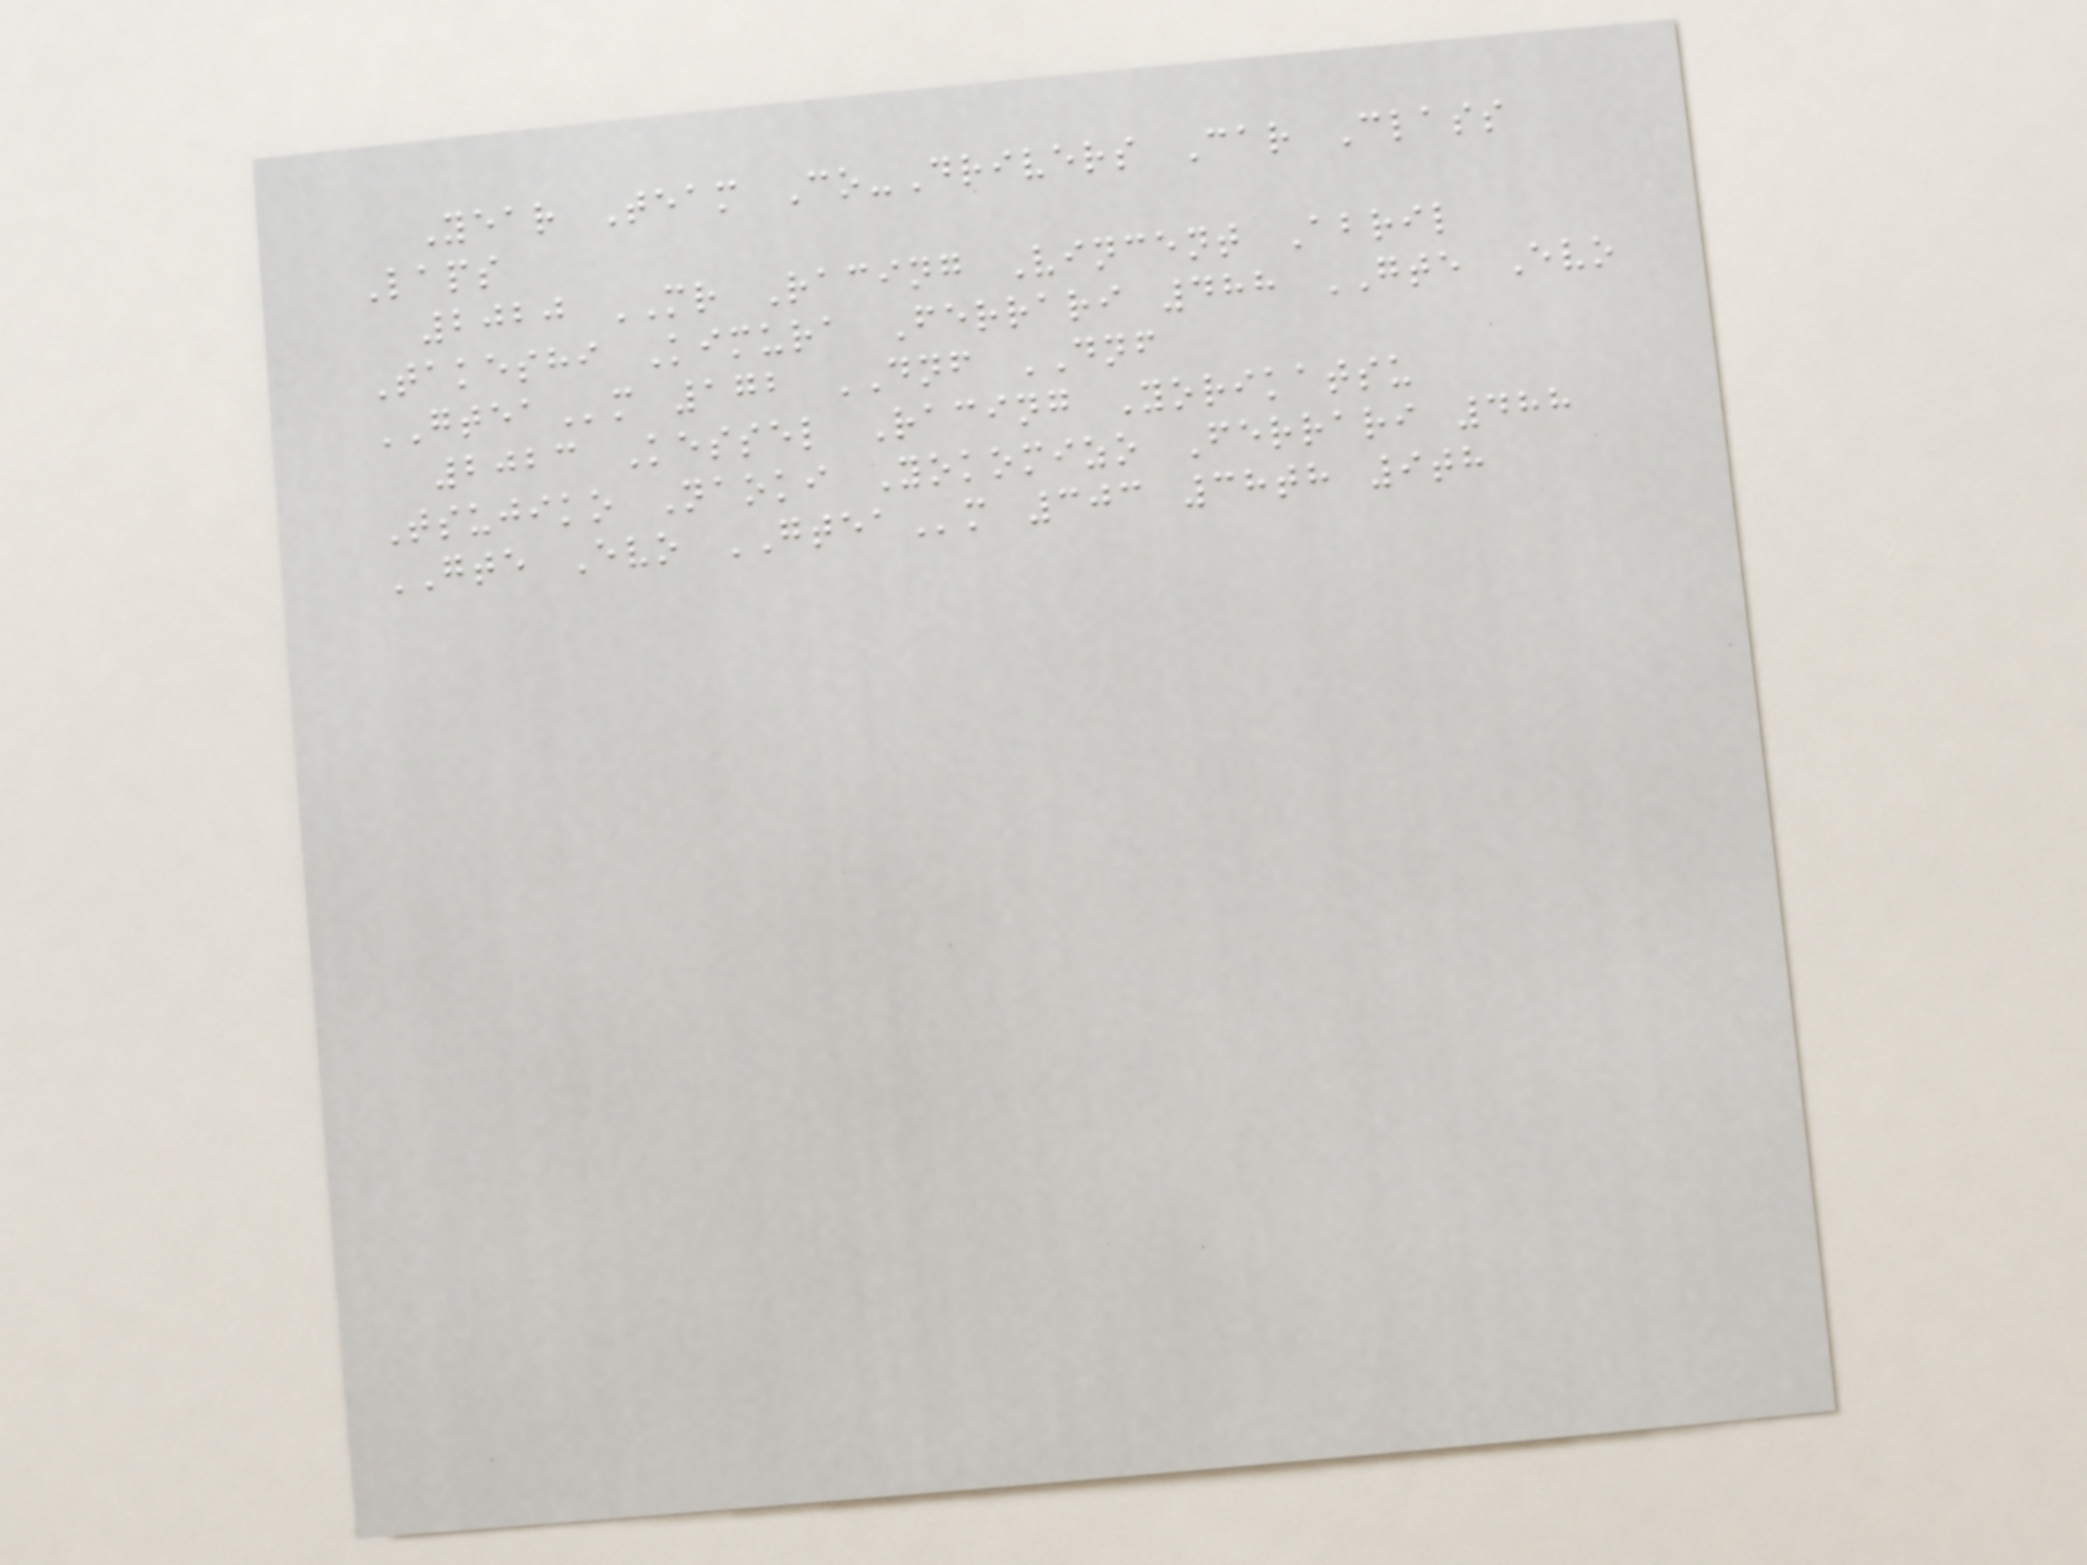Year Team Co-Drivers Car Class
Laps
2020 MR Racing Vincent Abril
Takeshi Kimura Ferrari 488 GTE Evo
GTEAm 172 DNF DNF
2023 Kessel Racing Yorikatsu
Tsujiko Naoki Yokomizo Ferrari 488
GTE Evo GTEAm 303 38th 9th
